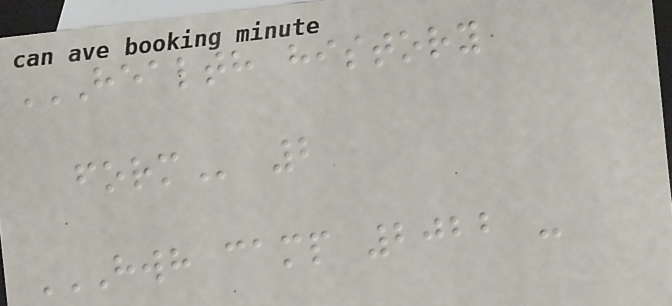HEALTH HISTORY
FORM 2
HWH CAMP 2022 -
